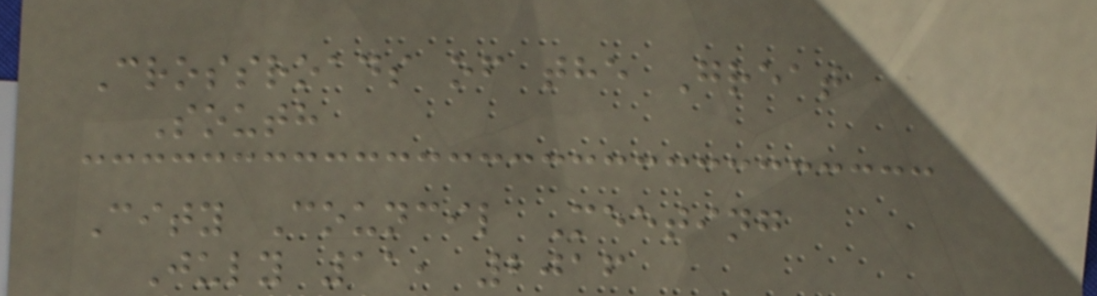Crossroads of the Great
South
City Council Meeting
July 11, 2016
